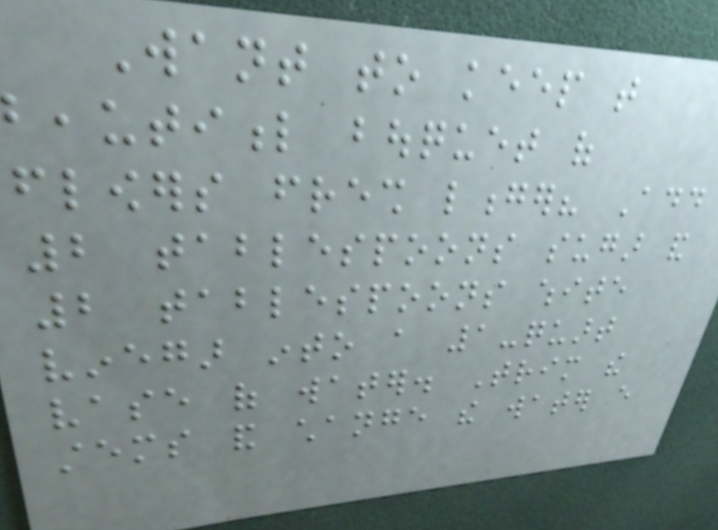Want to keep that
beautiful bouquet of
flowers fresh longer? Add
2 tablespoons sugar and
2 tablespoons white
vinegar into a 1-quart
vase of water. Trim the
stems and change the water every
